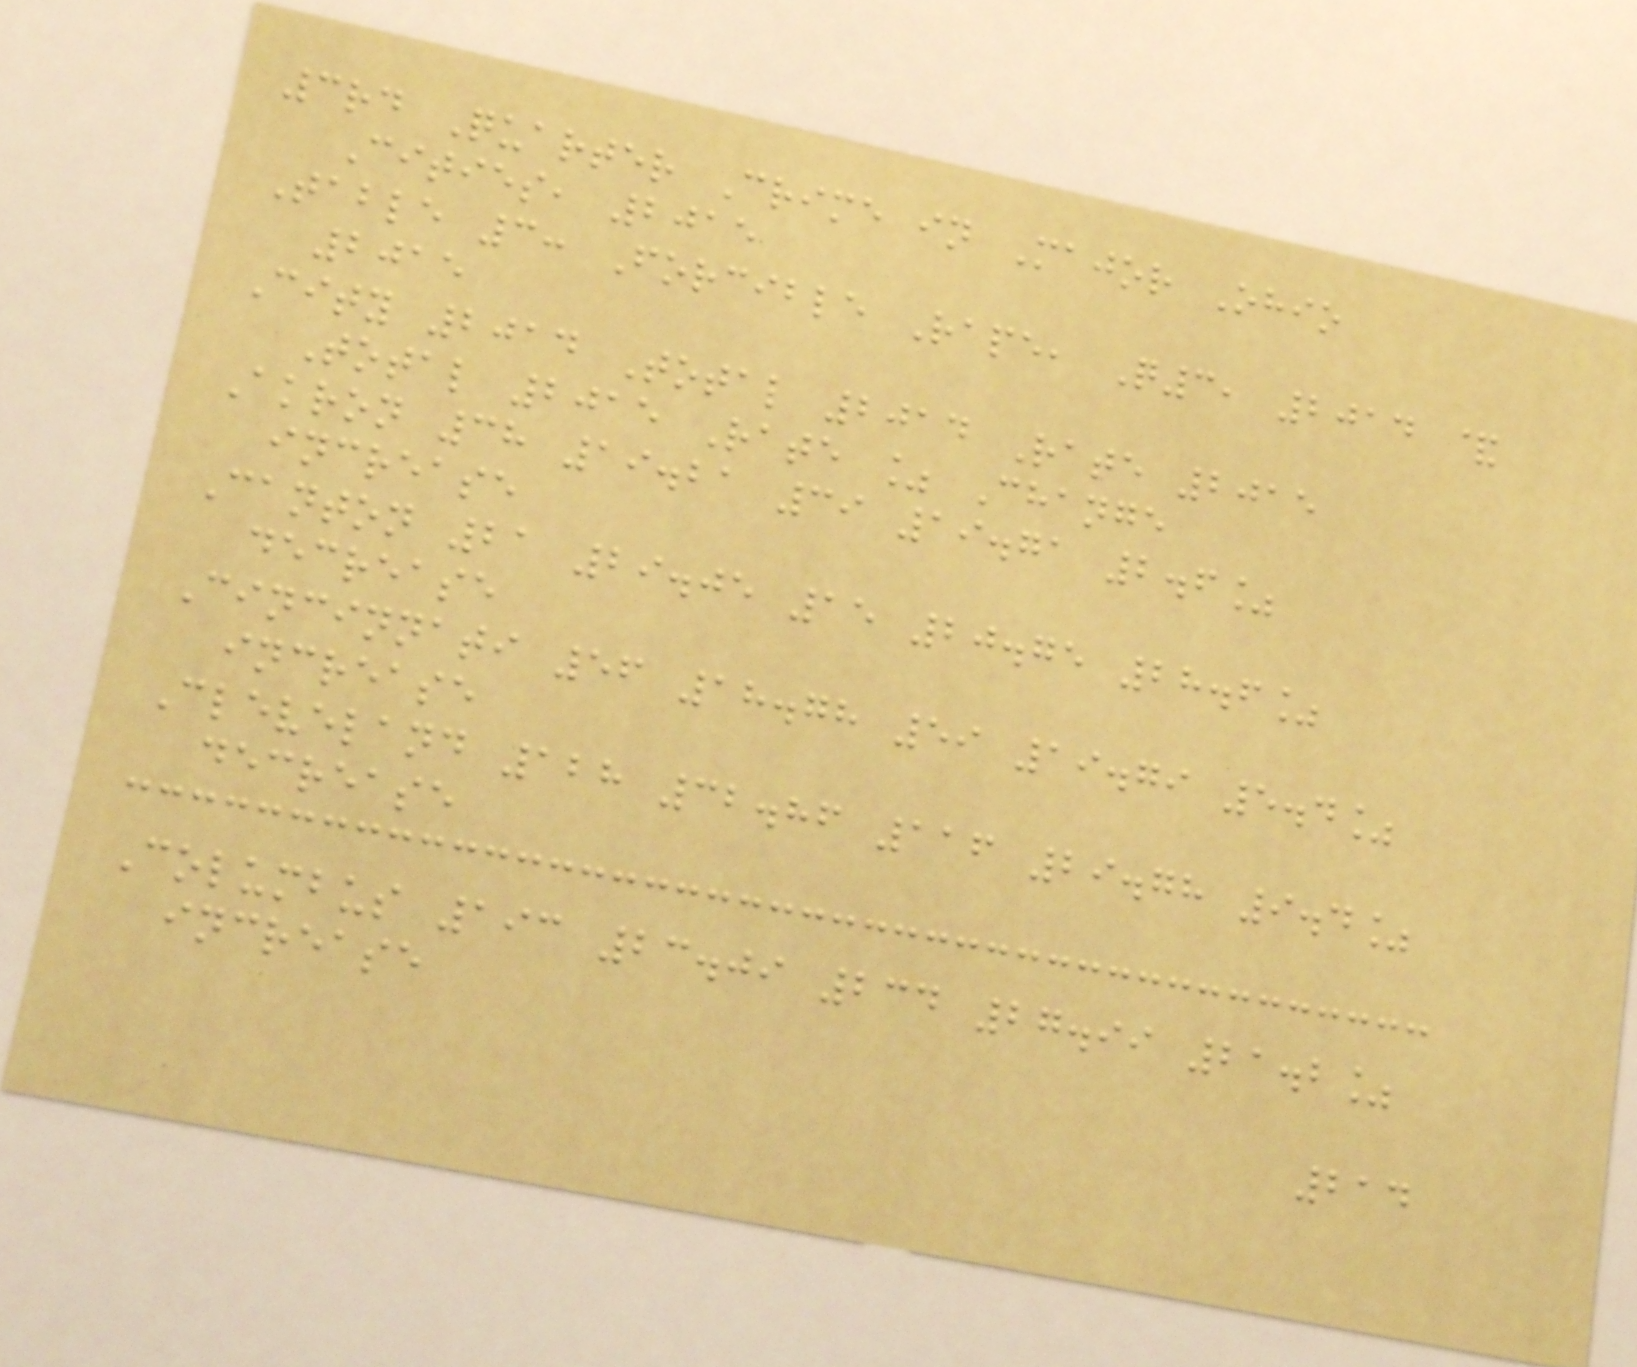3rd Quarter Crime in Major Ohio
Cities, 2015
Table 3: Forcible Rape, Q3, 2014 &
2015
City 2014 Total 2014 Rate 2015
Total 2015 Rate % Change
Akron 38 19.21 39 19.71 2.6%
increase
Canton 21 29.05 15 20.75 28.6%
decrease
Cincinnati 56 18.78 59 19.79 5.4%
increase
Cleveland 128 32.86 116 29.78 9.4%
decrease
Columbus 193 23.09 234 27.99 21.2%
increase
214
